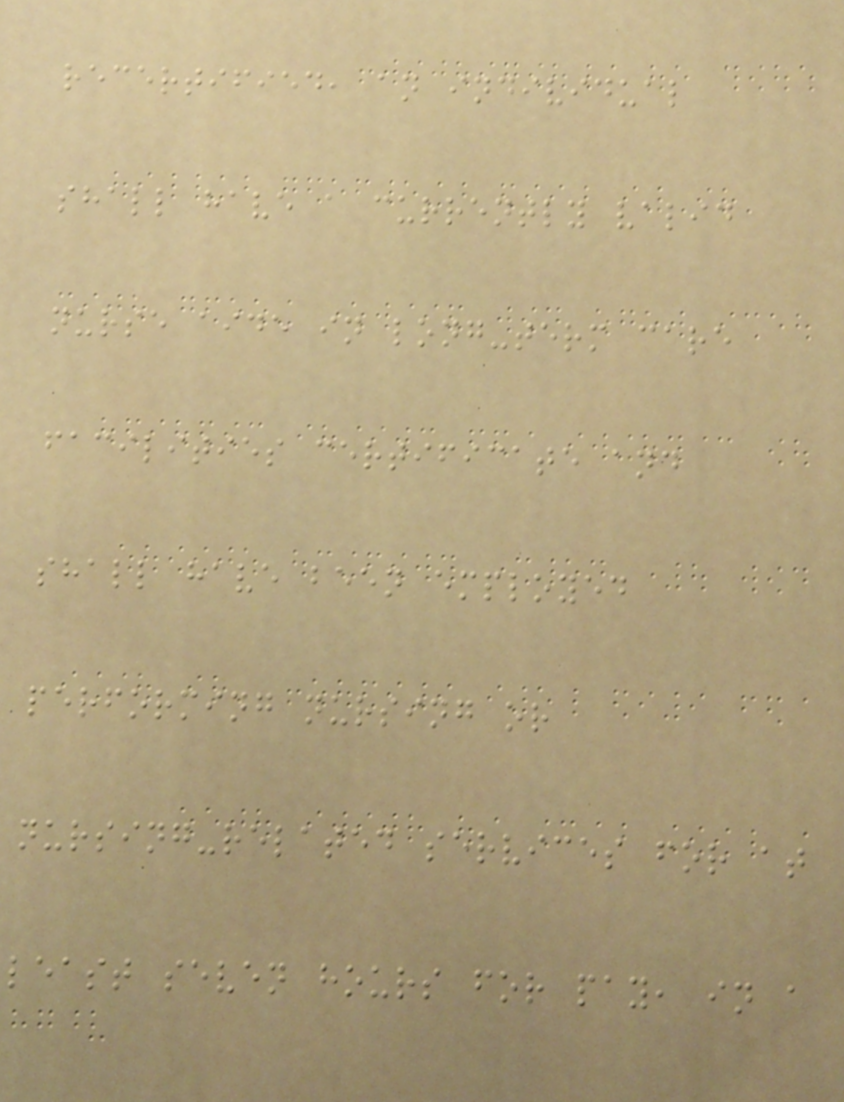recertified, an individual
shall have a currently valid
nurse aide in long-term care
facilities certificate and
shall have been employed
performing nursing or
nursing-related services for at
least seven hours for pay, in a
